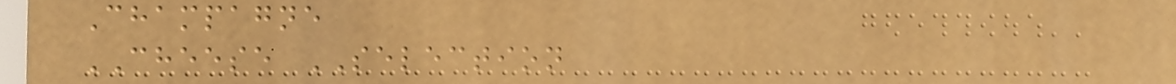Champagne
CHEESE SELECTION
